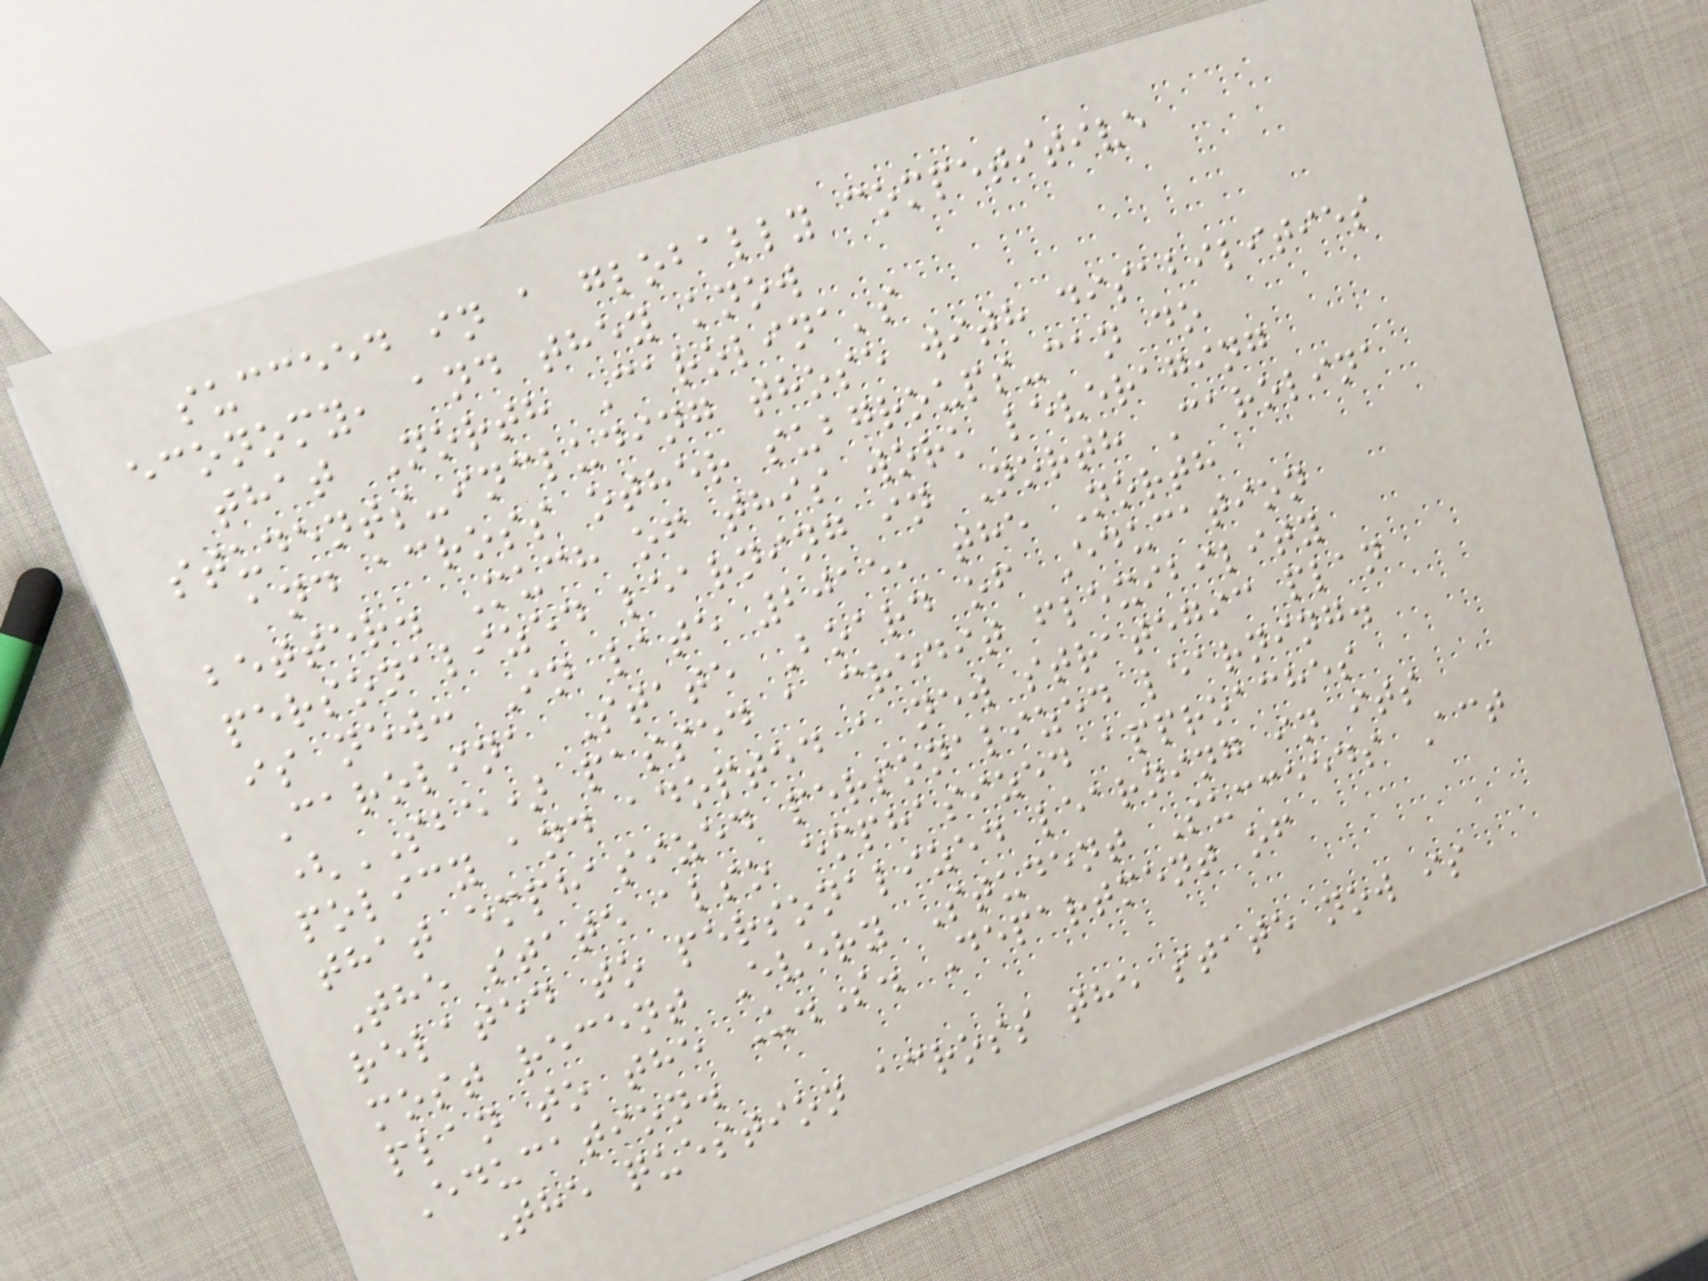succeed in a globally competitive
economy, and they know
that North Carolina's
students-including those with disabilities
and across other subgroups-can do
better. Much of this work leveraging
personalized learning in North Carolina
is new: In late 2015, the North
Carolina State Board of Education
(SBE) passed a credit flexibility
policy and adopted a new strategic plan
that emphasized personalized learning.
The state also emphasized approaches
related to personalized learning in its
most recent Every Student Succeeds Act
plan to the U.S. Department of
Education.
The question across the state now is
